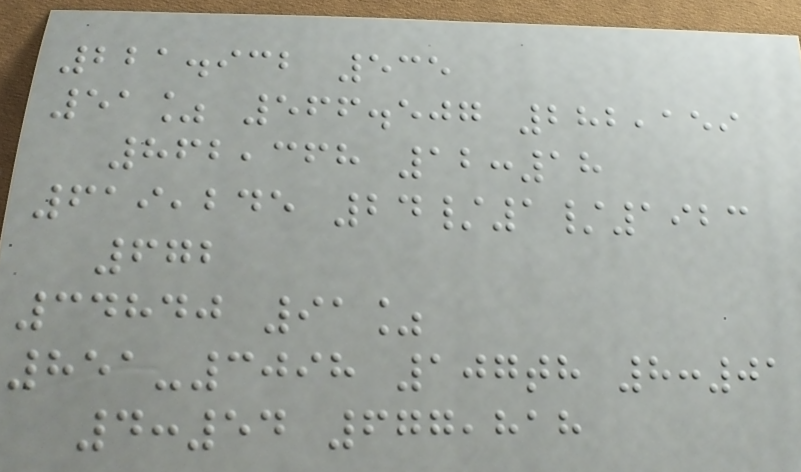221.932 535
51% 566.507 282,159
862,368 12:18
619,245 24/1/1923
672
34840 91%
851-3098 107th 8:01
4:54 677,818
